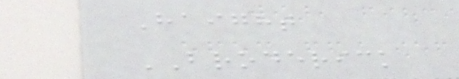Haight
BRODERICK
